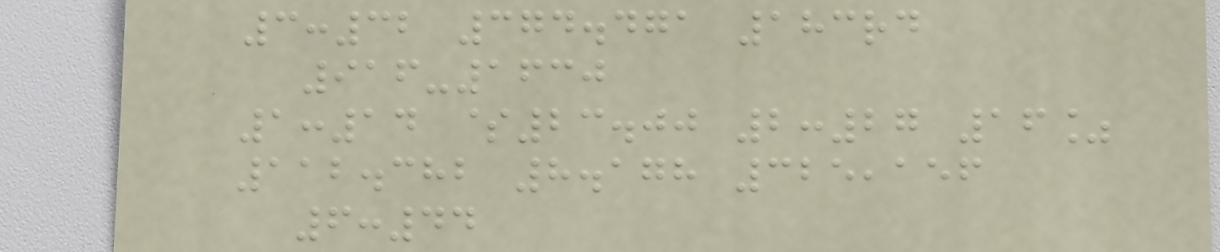3:32 374.471 183rd
916-1630
1:14 $23.00 2:27 16%
112.382 8.178 325,156
6:44
